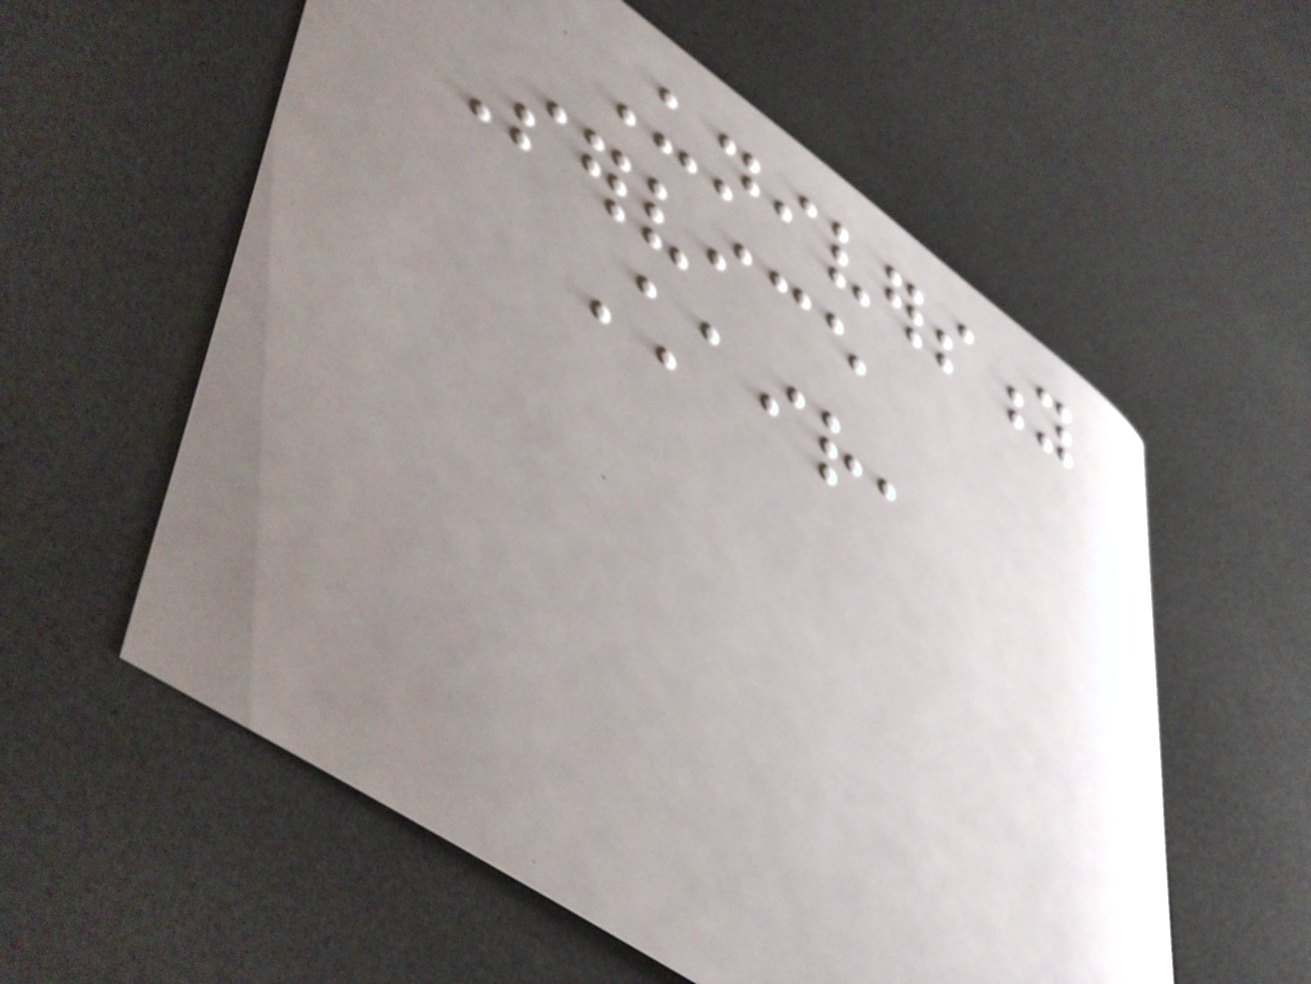University
Service
Chair,
